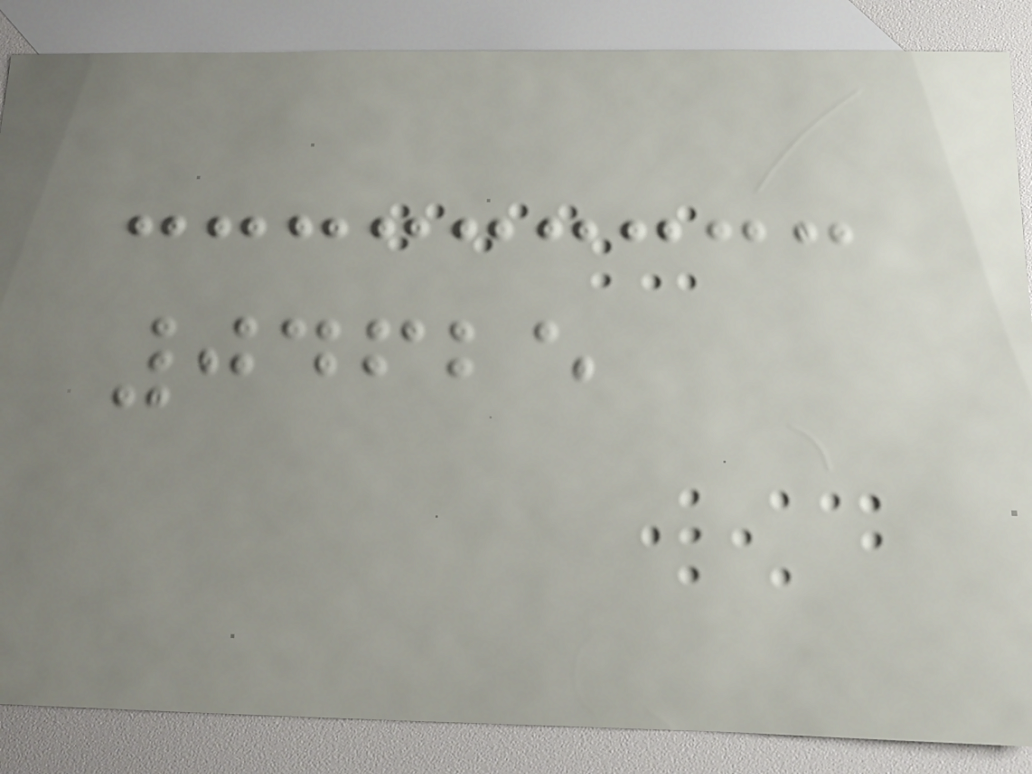04625
